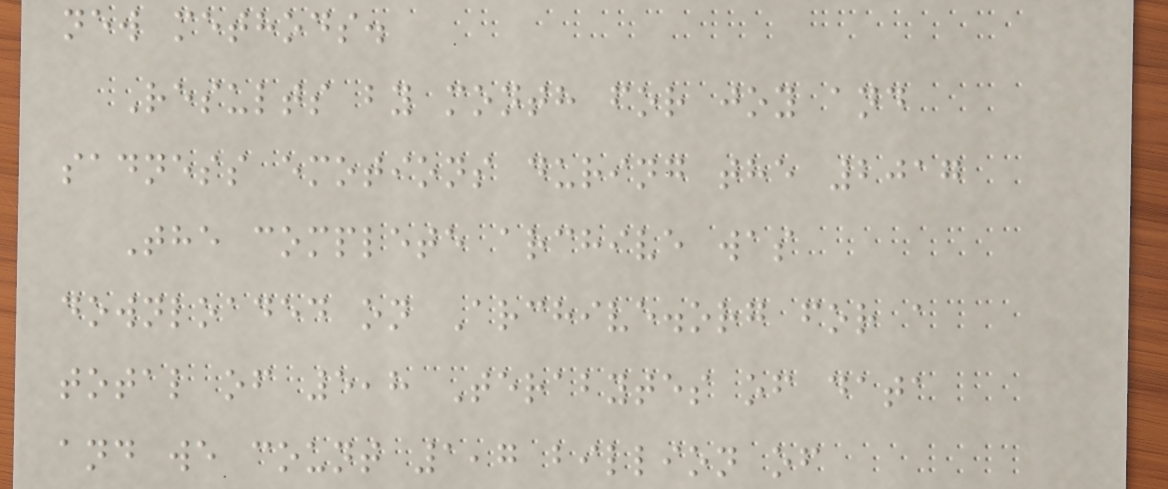new methods.
Results by month for joy and
sadness emotions during the 2017
The complete archive was
downloaded on Archive.org for a
total of 5,8 Terabytes of data
and we count 1,7 billion of
